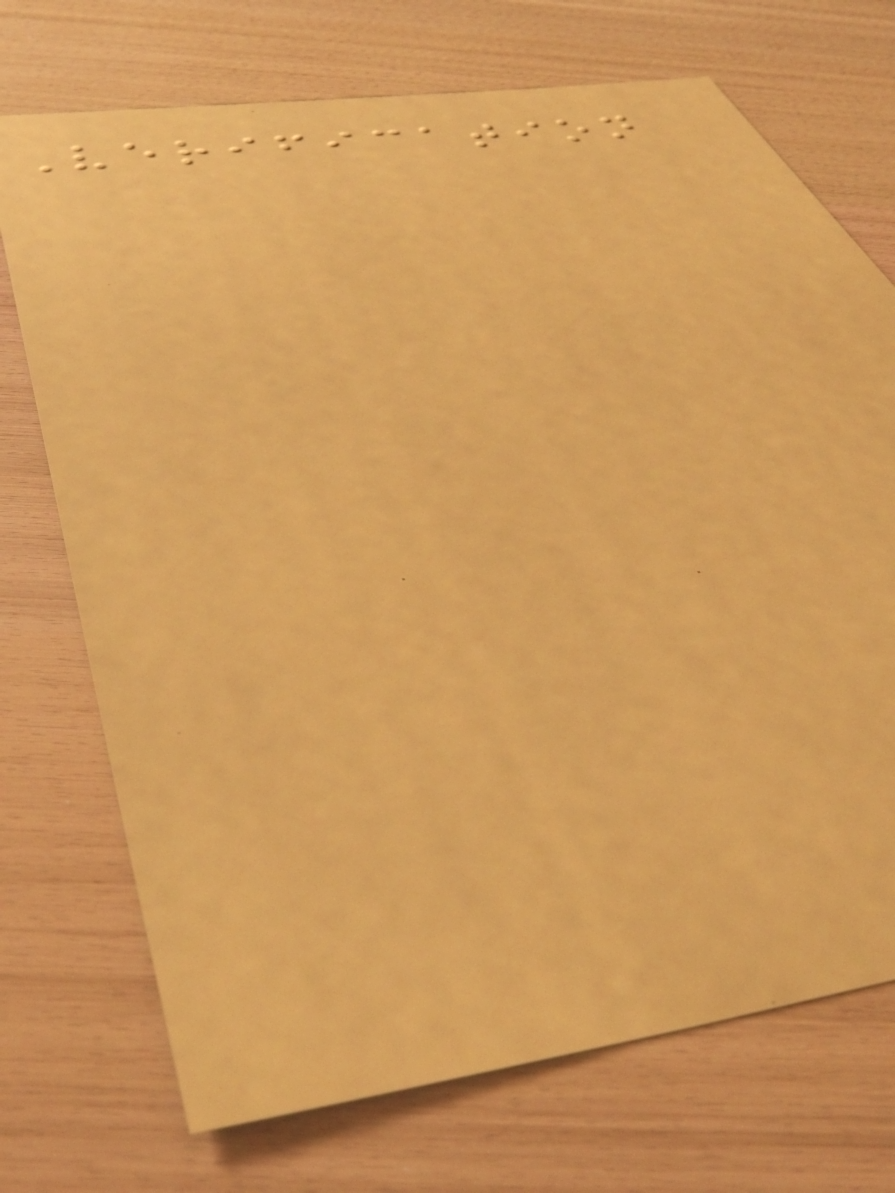Verification
